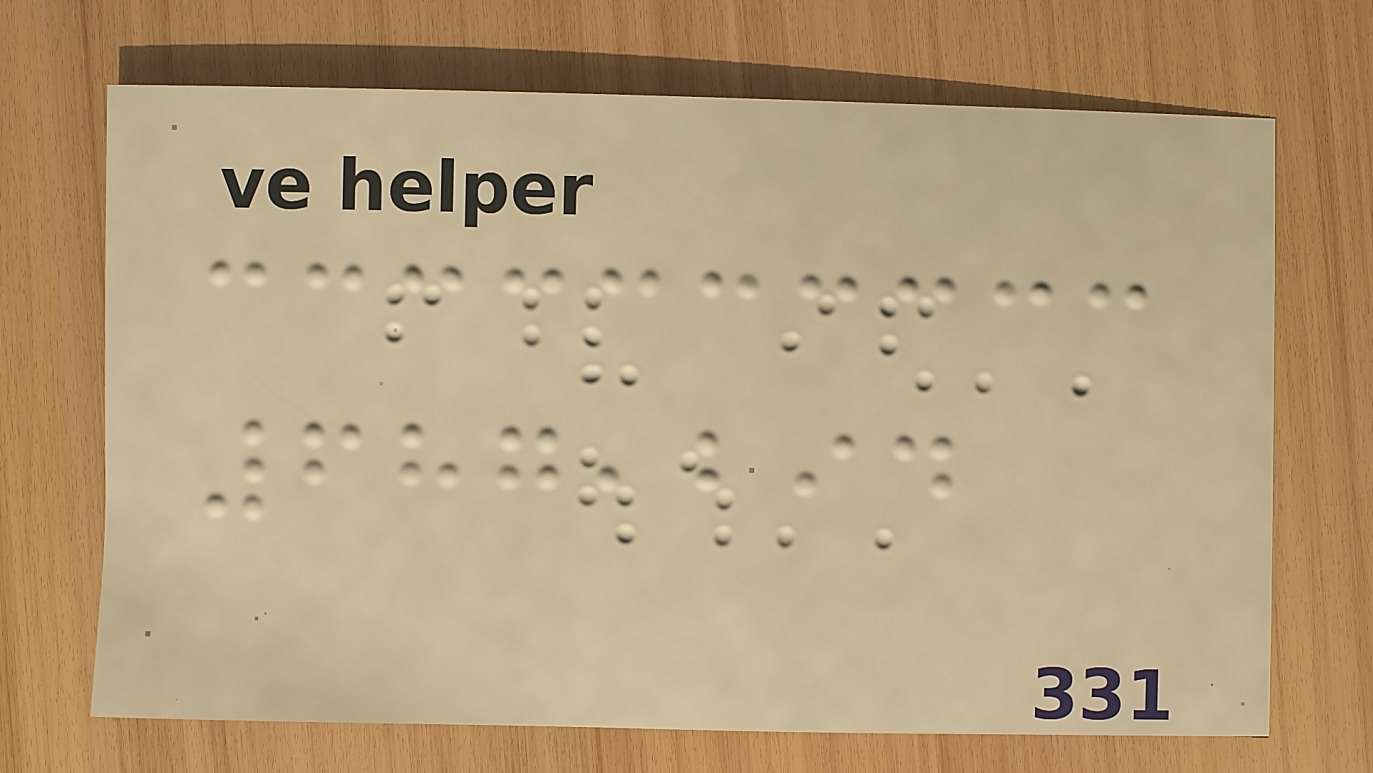687,294
